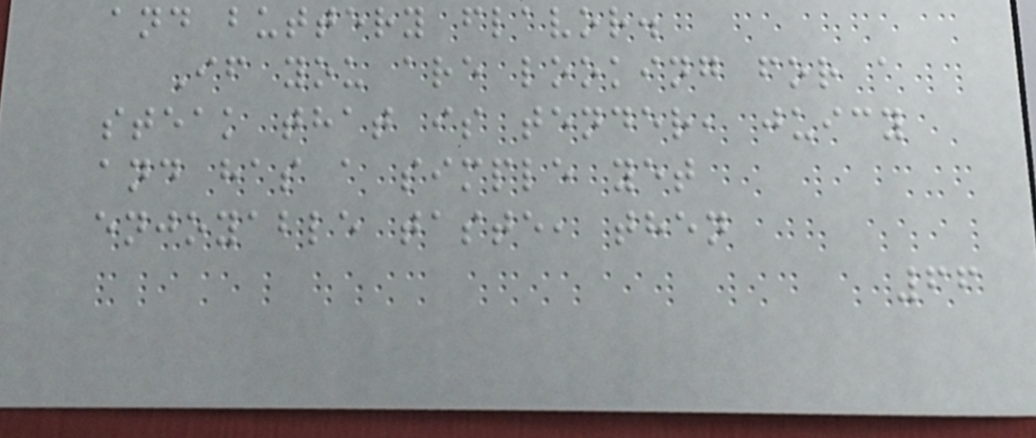and buttery flavor.
If you are looking for a
steak that is tender, juicy
and has a simple yet
enjoyable taste, then
66
